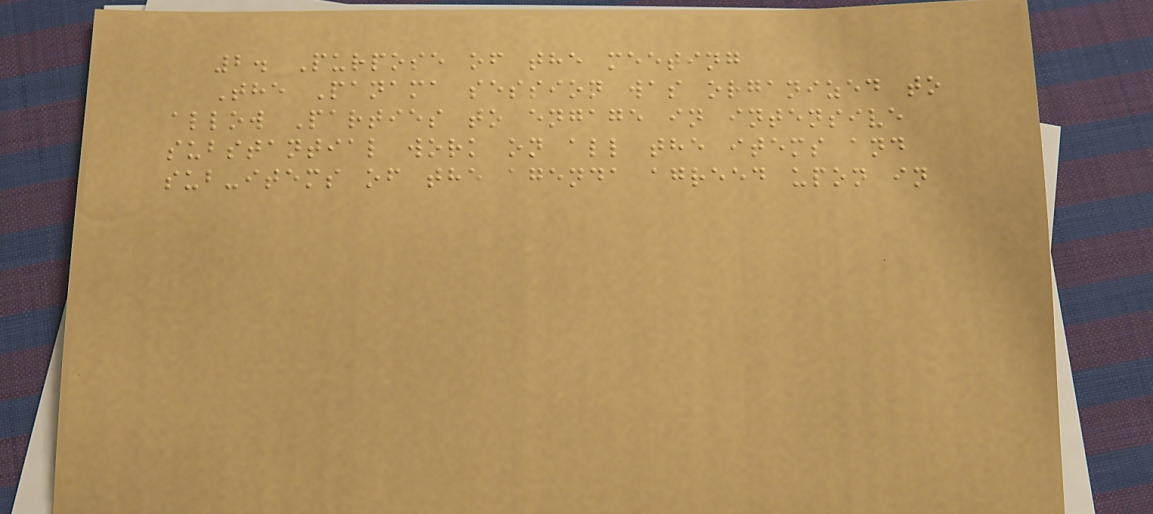2. Purpose of the meeting
The Panama session was organized to
allow Parties to engage in intensive
substantial work on all the items and
sub-items of the agenda agreed upon in
